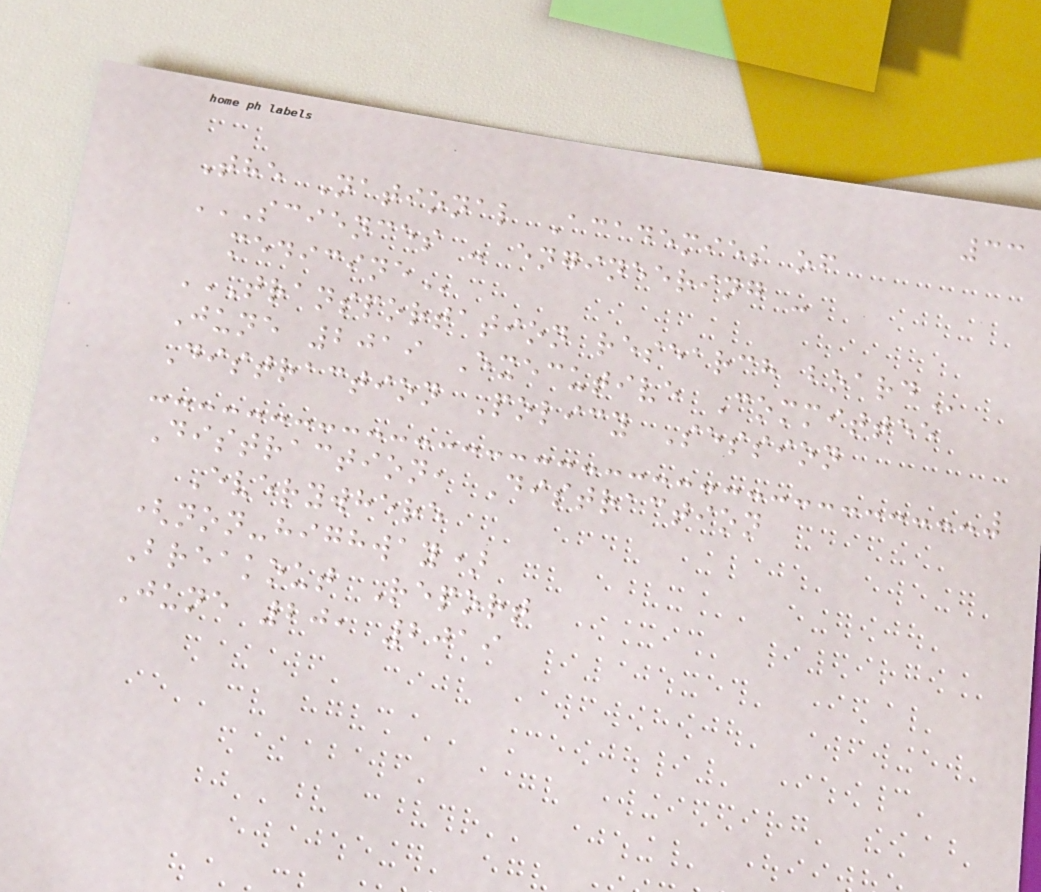33
The National Academies of
SCIENCES - ENGINEERING -
MEDICINE
TRANSPORTATION RESEARCH BOARD
June 2019 Executive Committee
Distraction Policy Session
Distraction, Distraction
Everywhere
(non-highway)
Breakout Report
June 20, 2019
